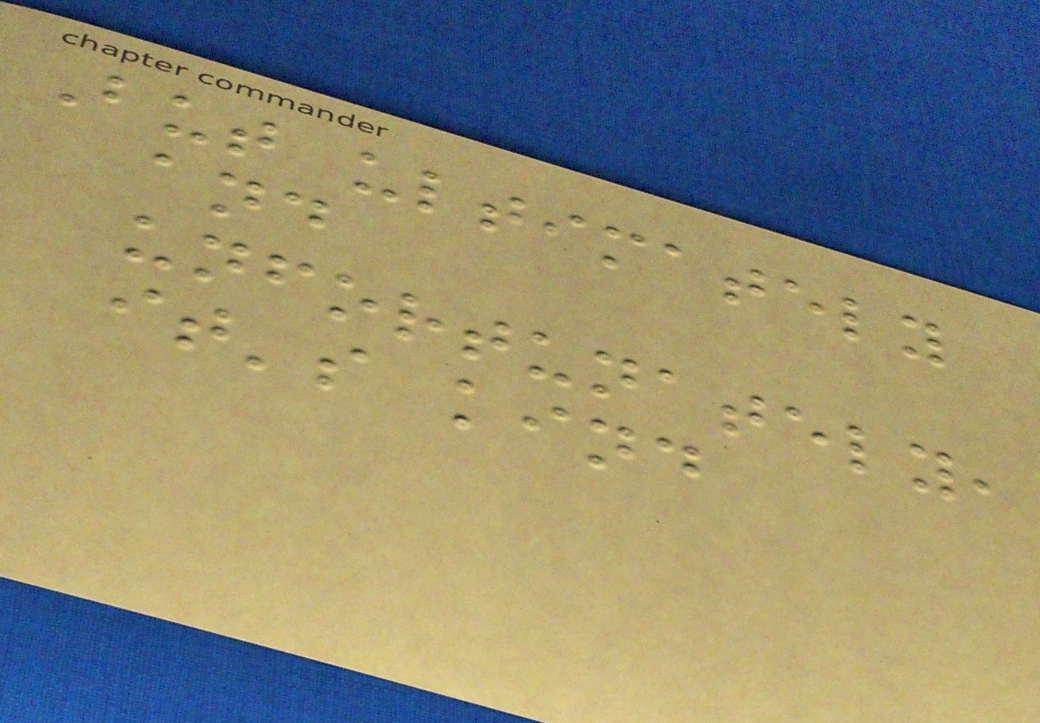But ultimately
and
unfortunately,
it's kind
